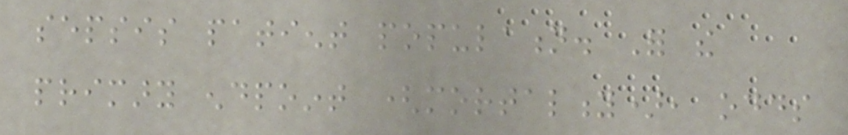sepsis patient population. For the
primary endpoint (mortality), odds
